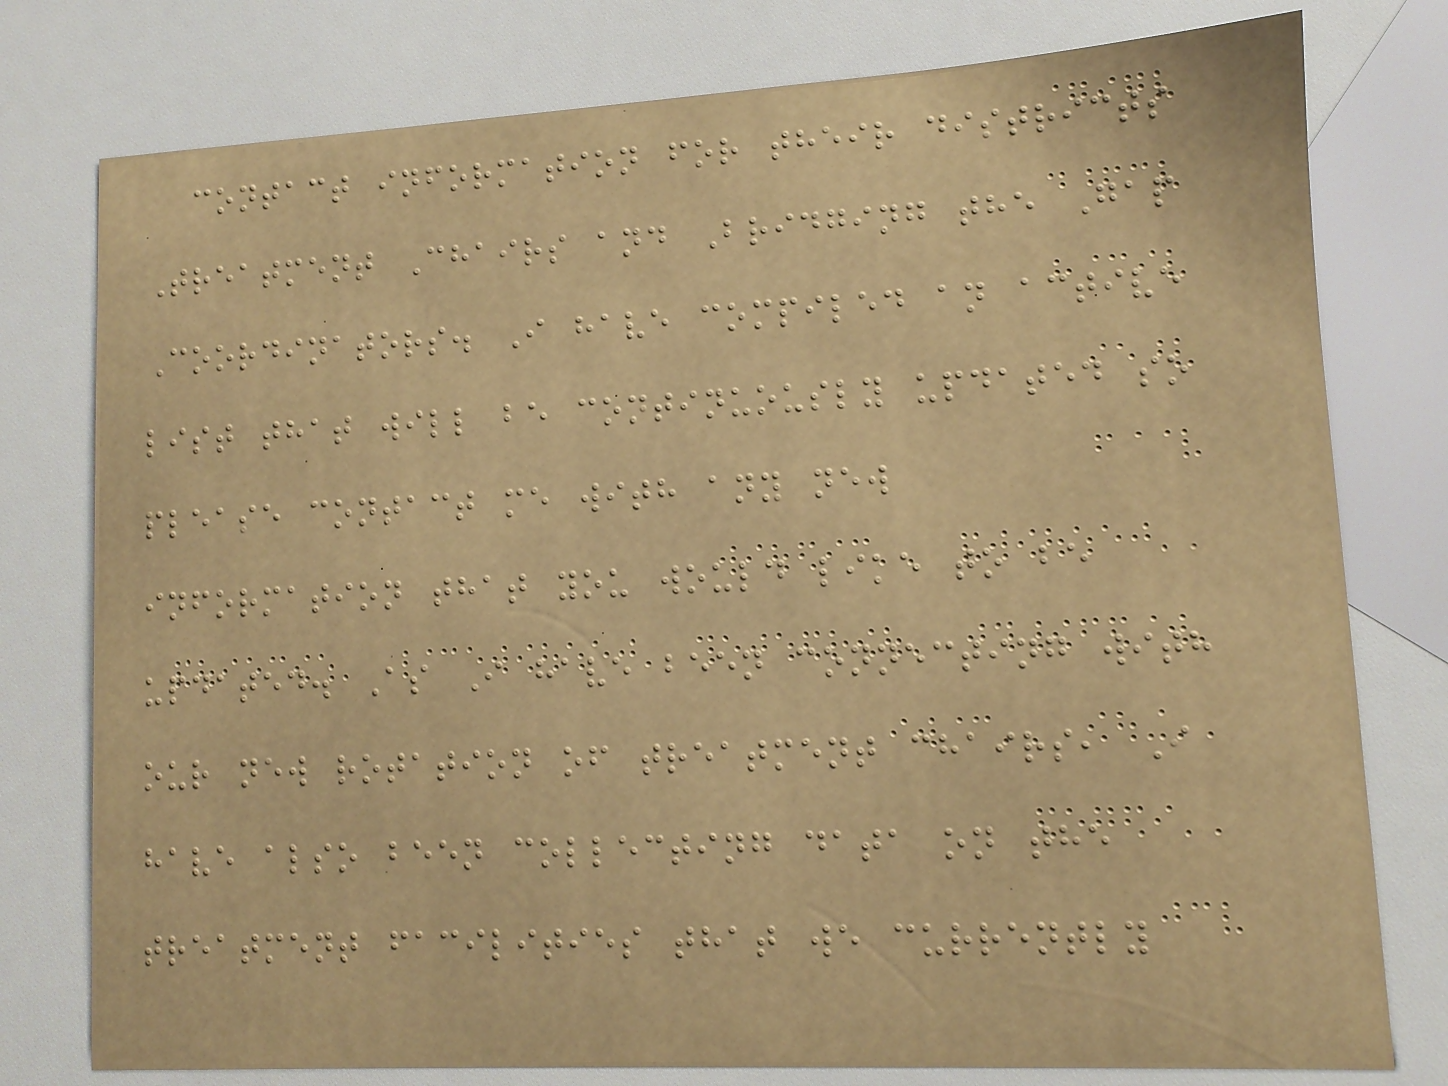contact information for their districts
Treatment Chairs and Bridging the Gap
Coordinators. I have compiled an active
list that will be continuously updated so
please contact me with any new
information that you would like to be
updated. As I have been connecting with
our new rotation of treatment chairs, I
have also been collecting data on the
treatment facilities that we currently
